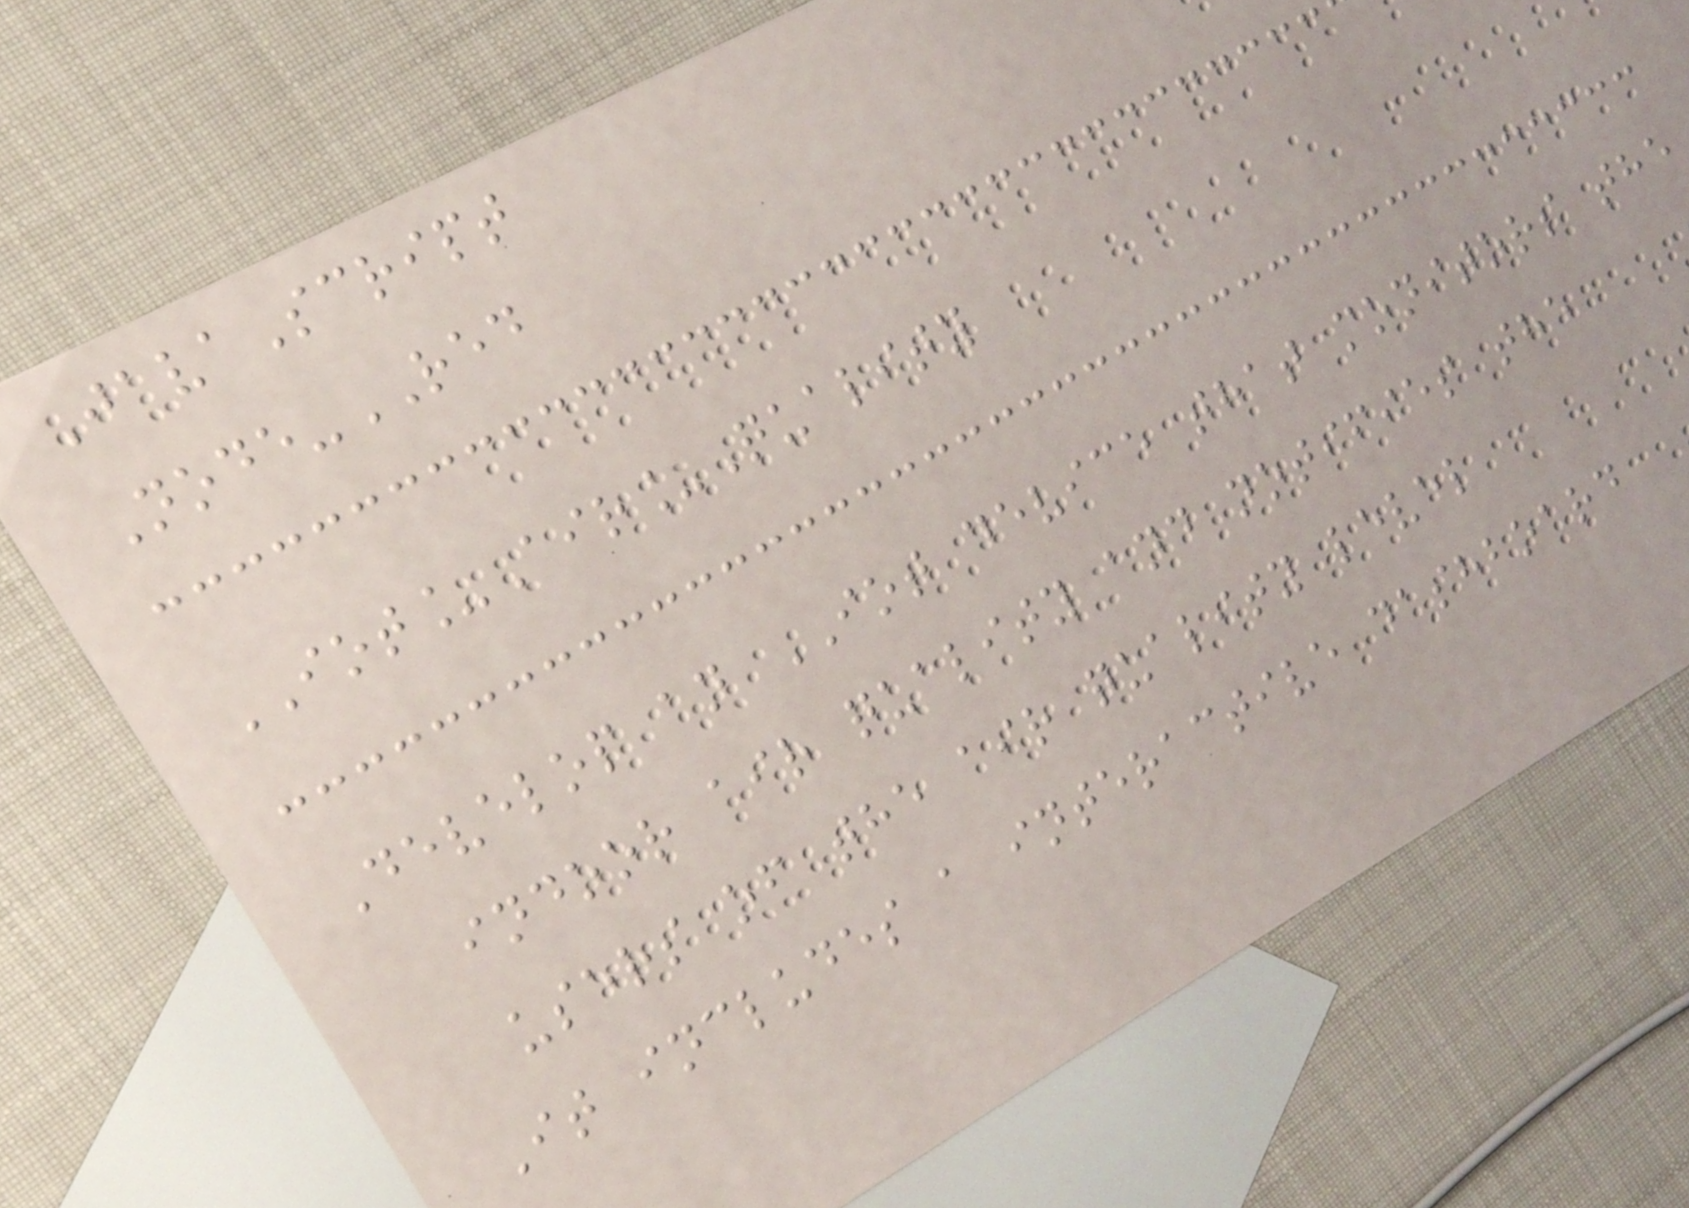JavaScript
Node-RED
IOT_Air_Quality
Develop an IOT device that monitors the
indoor air quality and notifies the
users of the air quality level
It includes a interactive dashboard
